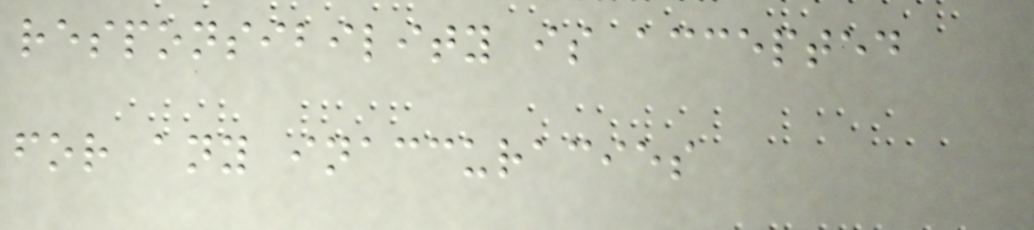responsibility is accepted
for any inaccuracies
